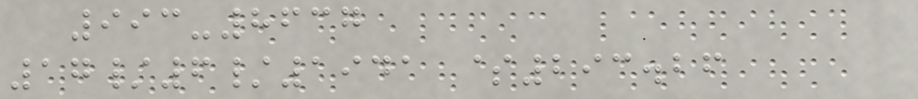993-8637
17/6/1941 $293.26
